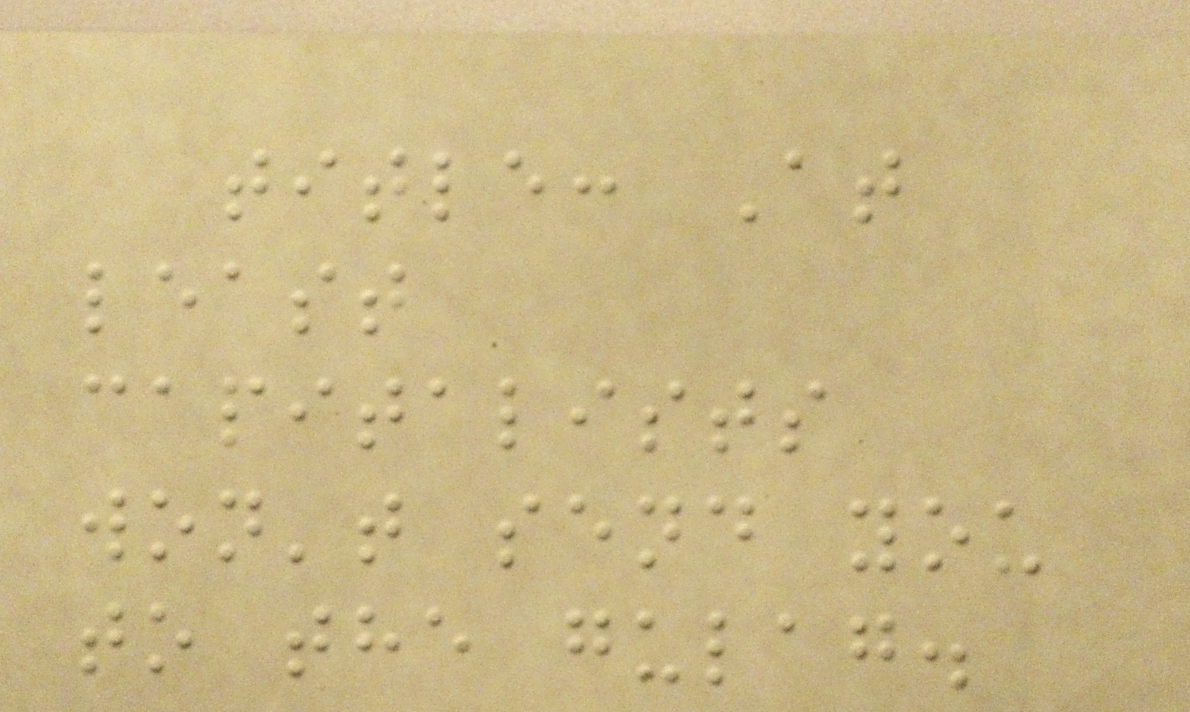title: At
least
capitalists
won't send you
to the gulag.
